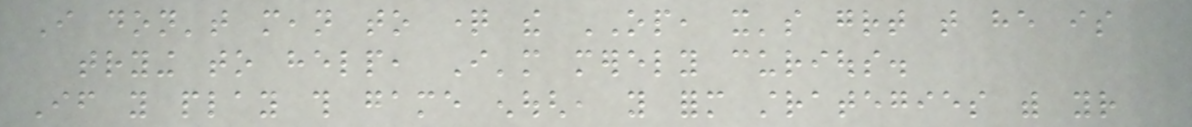I don't mean to question the OP, it's great that he is
trying to help, I'm merely curious.
If you play this game enough, you form strategies with your
